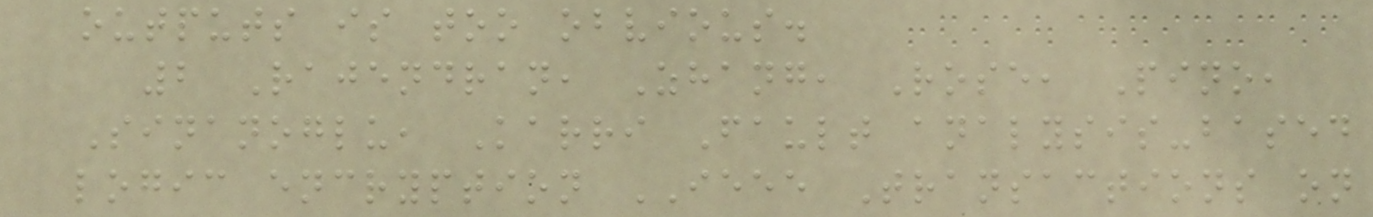outputs is too obvious.
2 Rajendran, Zhang, Rose, Pino,
Sinanoglu, Karri Fault analysis-based
logic encryption IEEE Transactions on
